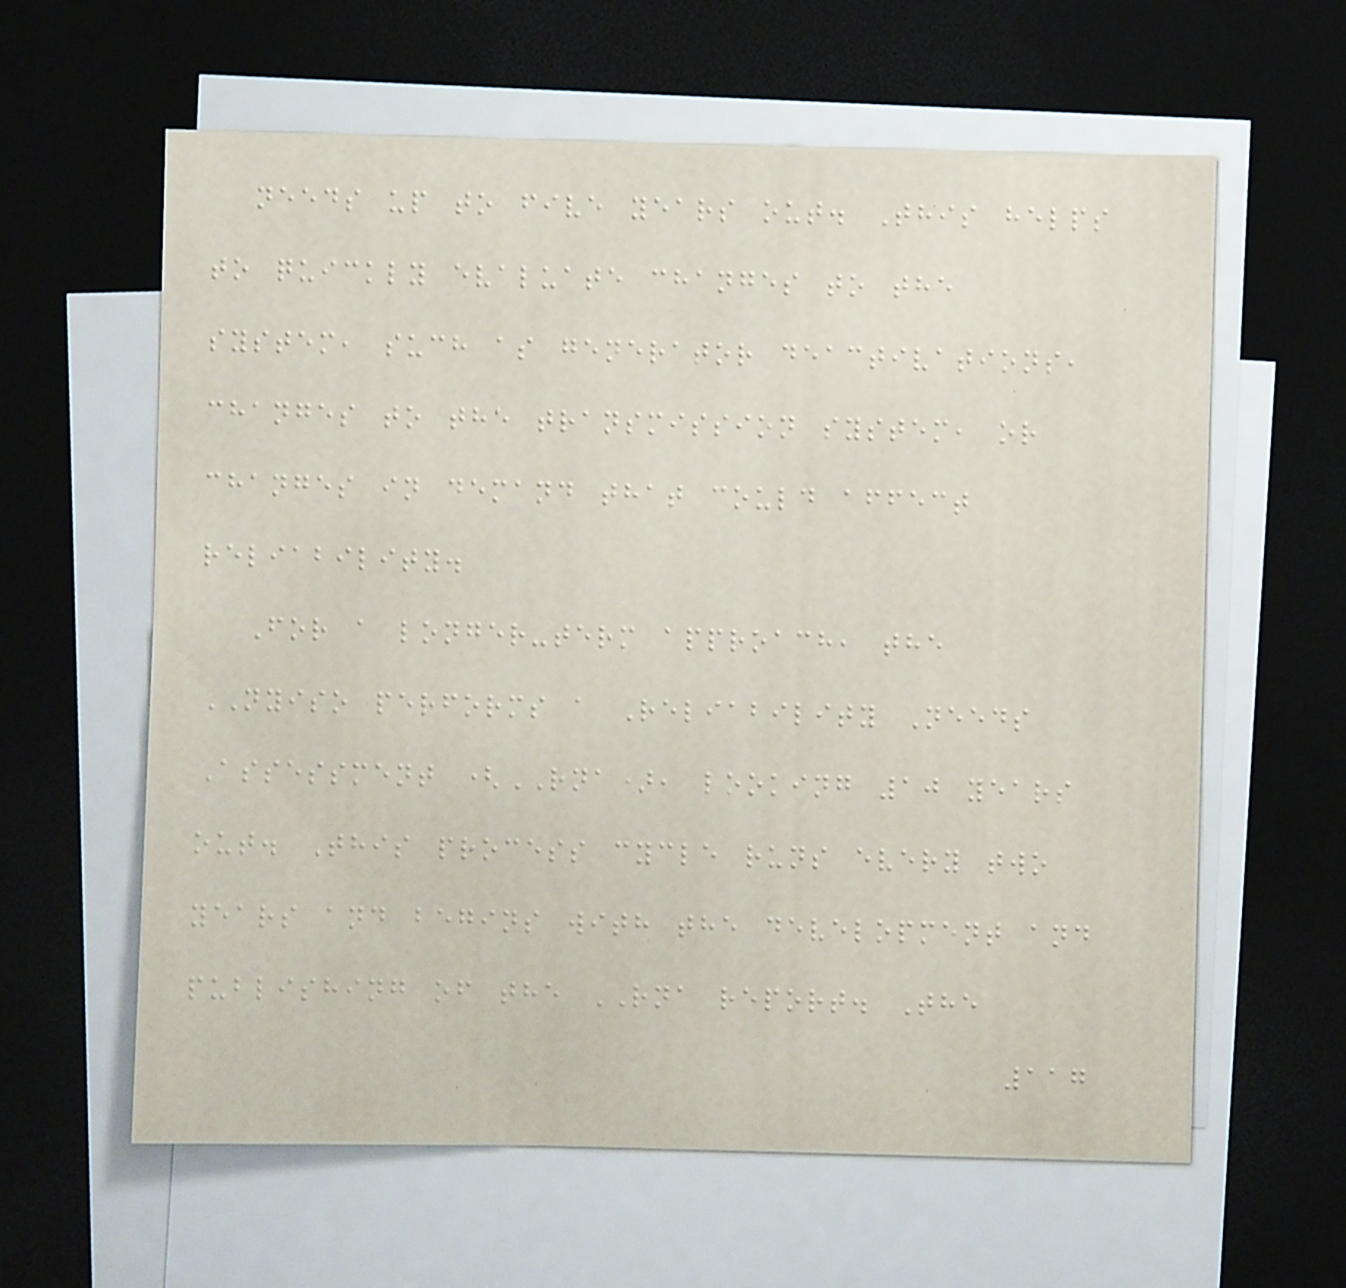needs up to five years out. This helps
to quickly evaluate changes to the
system, such as generator deactivations,
changes to the transmission system, or
changes in demand that could affect
reliability.
For a longer-term approach, the
NYISO performs a Reliability Needs
Assessment (RNA), looking 10 years
out. This process cycle runs every two
years and begins with the development and
publishing of the RNA report. The
117
